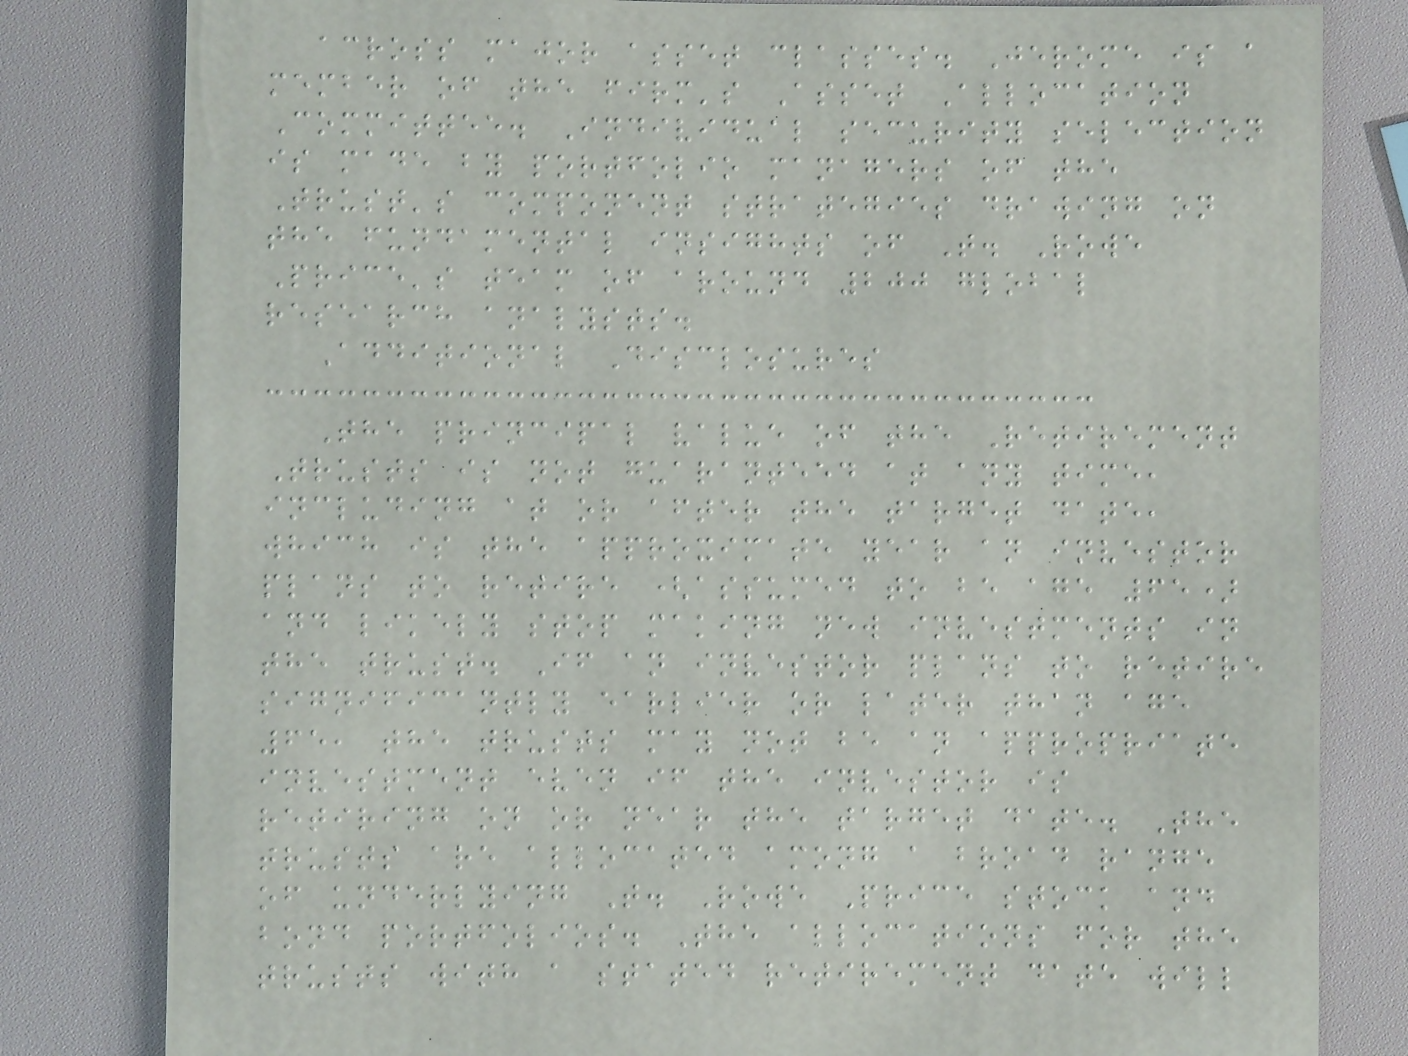across major asset classes. Jerome is a
member of the firm's Asset Allocation
Committee. Individual security selection
is made by portfolio managers of the
Trust's component strategies drawing on
the fundamental insights of T. Rowe
Price's team of around 200 global
research analysts.
Additional Disclosures
The principal value of the Retirement
Trusts is not guaranteed at any time,
including at or after the target date,
which is the approximate year an investor
plans to retire (assumed to be age 65)
and likely stop making new investments in
the trust. If an investor plans to retire
significantly earlier or later than age
65, the trusts may not be an appropriate
investment even if the investor is
retiring on or near the target date. The
trusts are allocated among a broad range
of underlying T. Rowe Price stock and
bond portfolios. The allocations for the
trusts with a stated retirement date will
